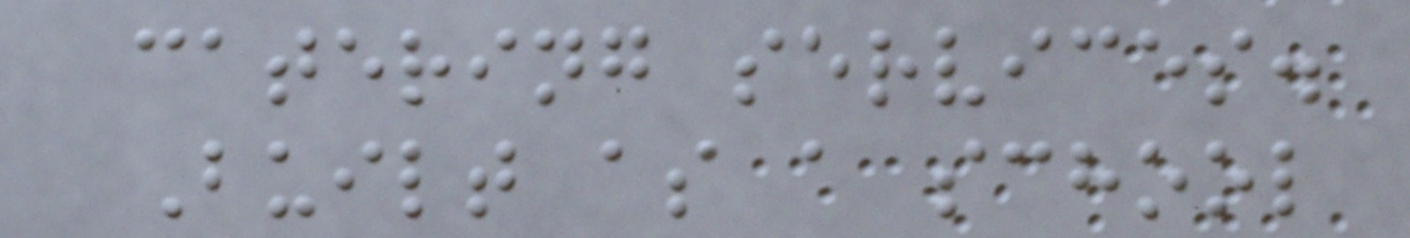catering services.
Built as a school
